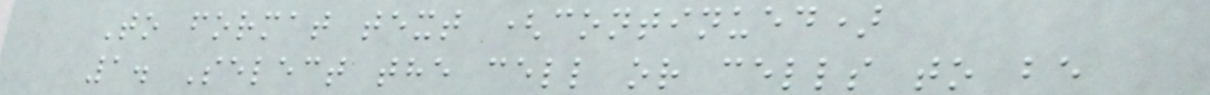To format text (continued)
1. Select the cell or cells to be
